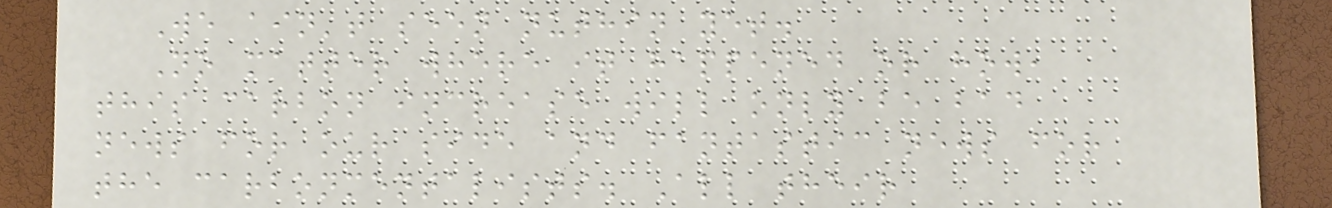We ain't seen nuthin yet.
No matter where it happened or how,
this carbon increase will only be bad
news for our side and fantastic news for
the carbonmentalists. All their
